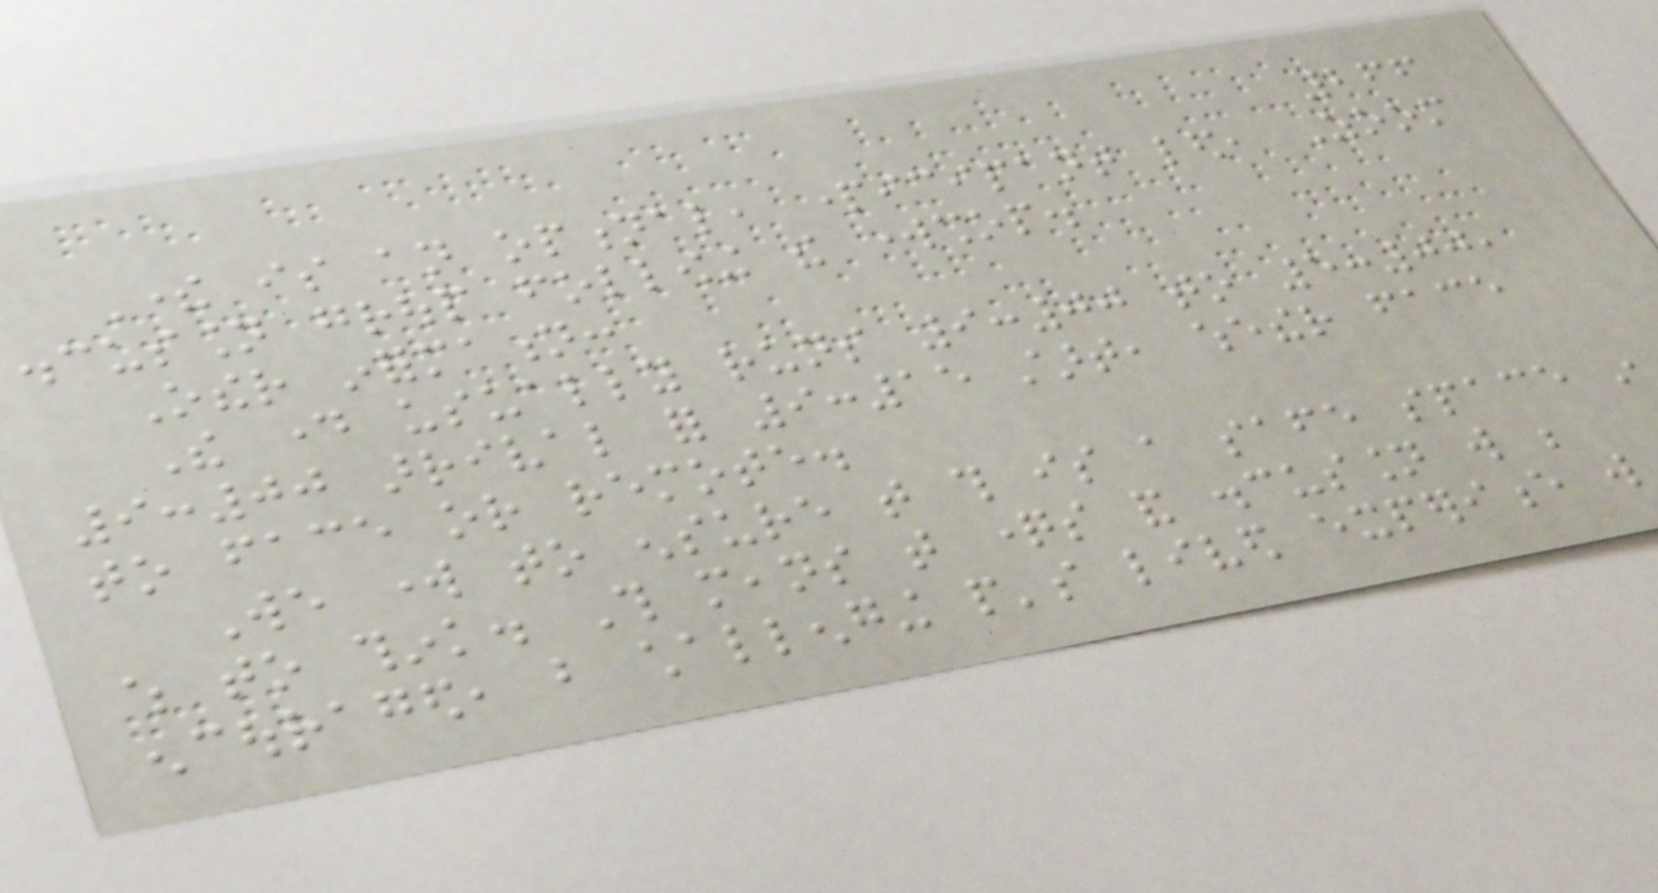266
There is an optional, participant led, Zoom
discussion group following the workshop.
Other information:
The day usually runs 9:00 to 5:00,
9:00 arrival for 9:15 start, whether face
to face or remote.
We work to ensure that this is a safe space in
which to think. This means that questions and discussion will be
encouraged, but challenging people's lived experience will
